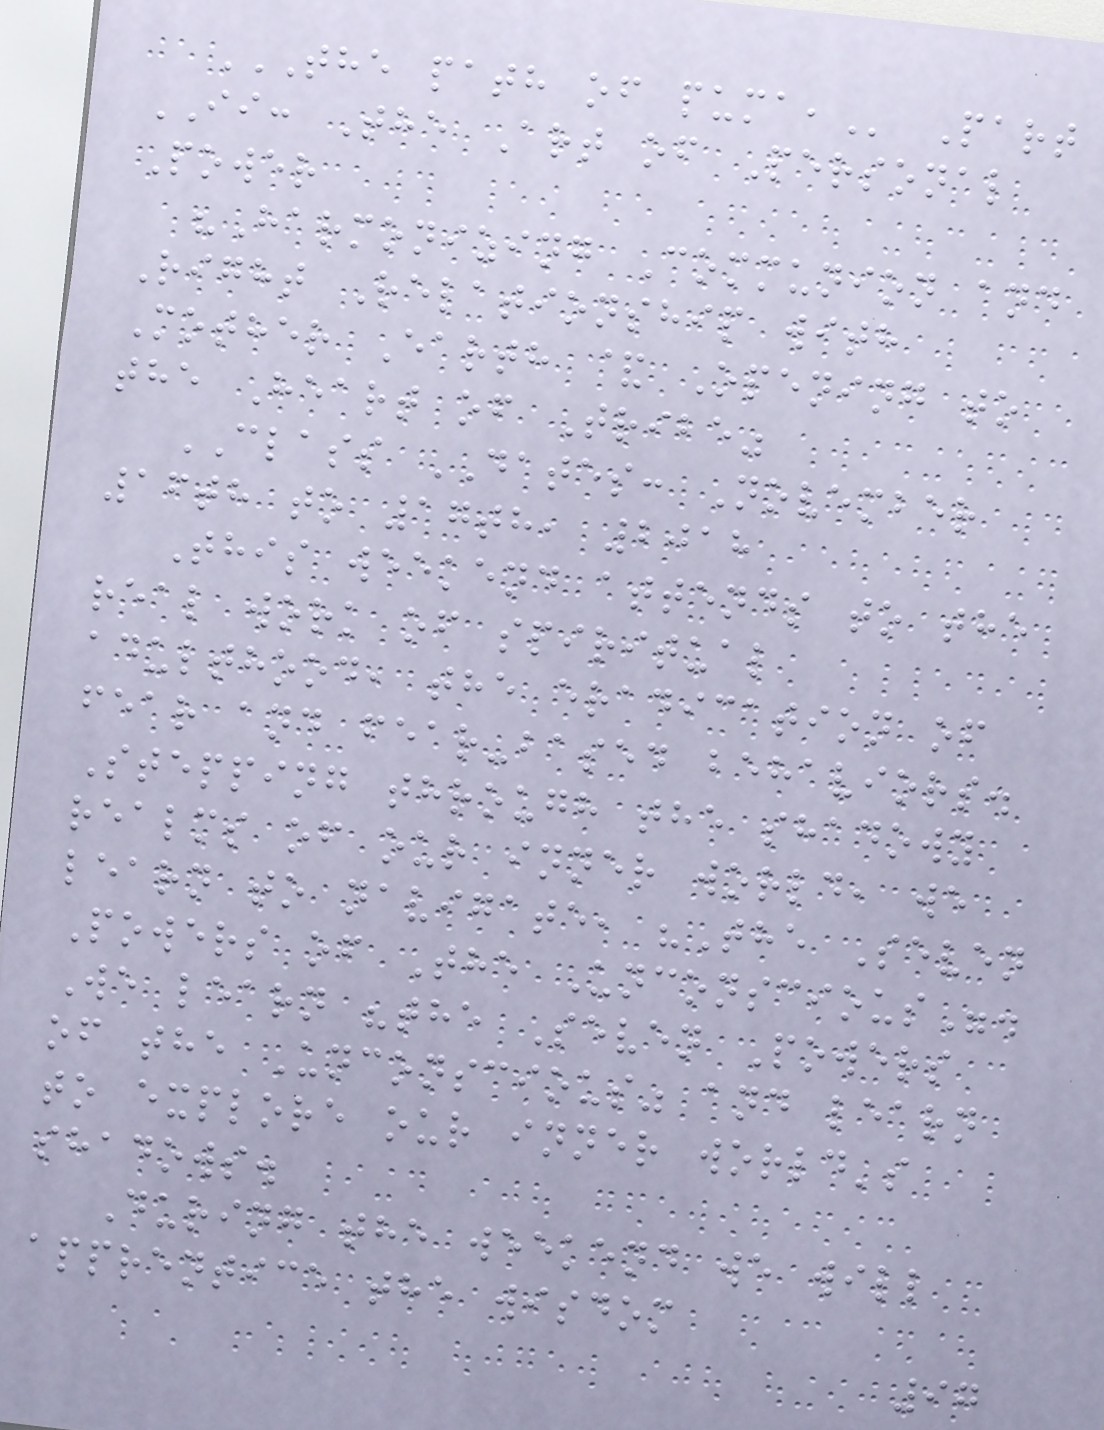THE PATH OF PUMA, Part
II: The Art of Personal
Power
"Harmonizing Communion and
Right Relationship with
Mother Earth & Opening to
the Heart of Tribe"
CLASS DATES: November
16th to 17th, 2018
This weekend attends to the
real work of spiritual
adulthood, the eradication of
fear and fear-based behaviors.
Stepping through the shadowy
realms of our inner world, we
learn to navigate, "The Seven
Powers of The Unconscious".
We learn "the Seven Powers
of the Unconscious" and learn
to explore our inner world's
shadows.
During the weekend we will
apprentice the wisdom
97
